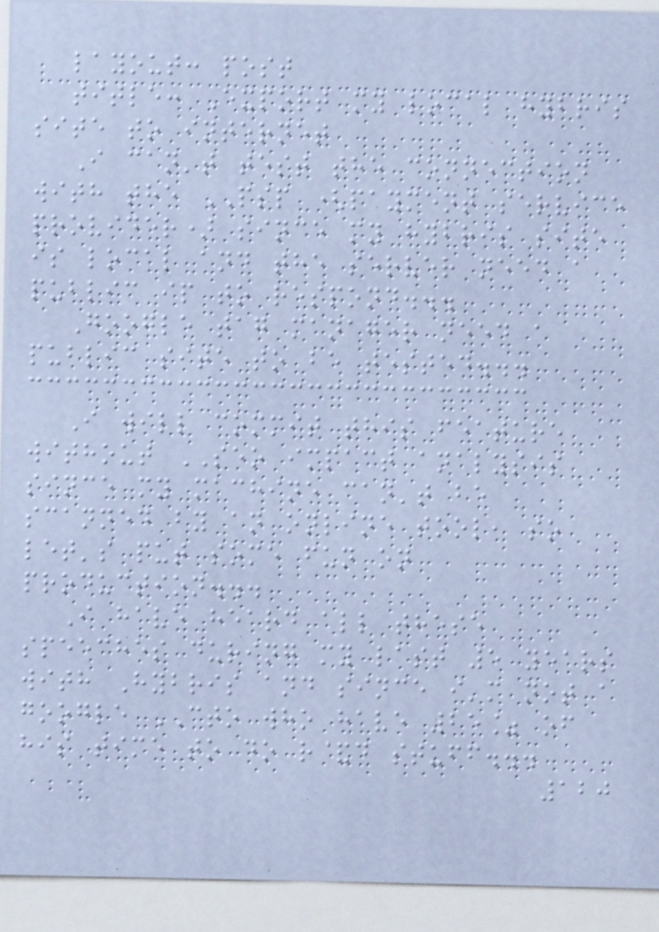layout: post
title: Export my local hybris
site to internet
I can't test the connection
with the PSP (payment service
provider) since my hybris site
is local and the server need a
public ip to respond...
Google tag manager need a
public site to be tested...
I will commit this feature
without SEO impact analysis
since my machine can't be
scanned by an online tool, so
let's put some fun on
production...
I have heard all these
speeches during my last 5 years
with Hybris and since i'm not a
google CTO who have 25% of
his time to do r&d stuff...
120
